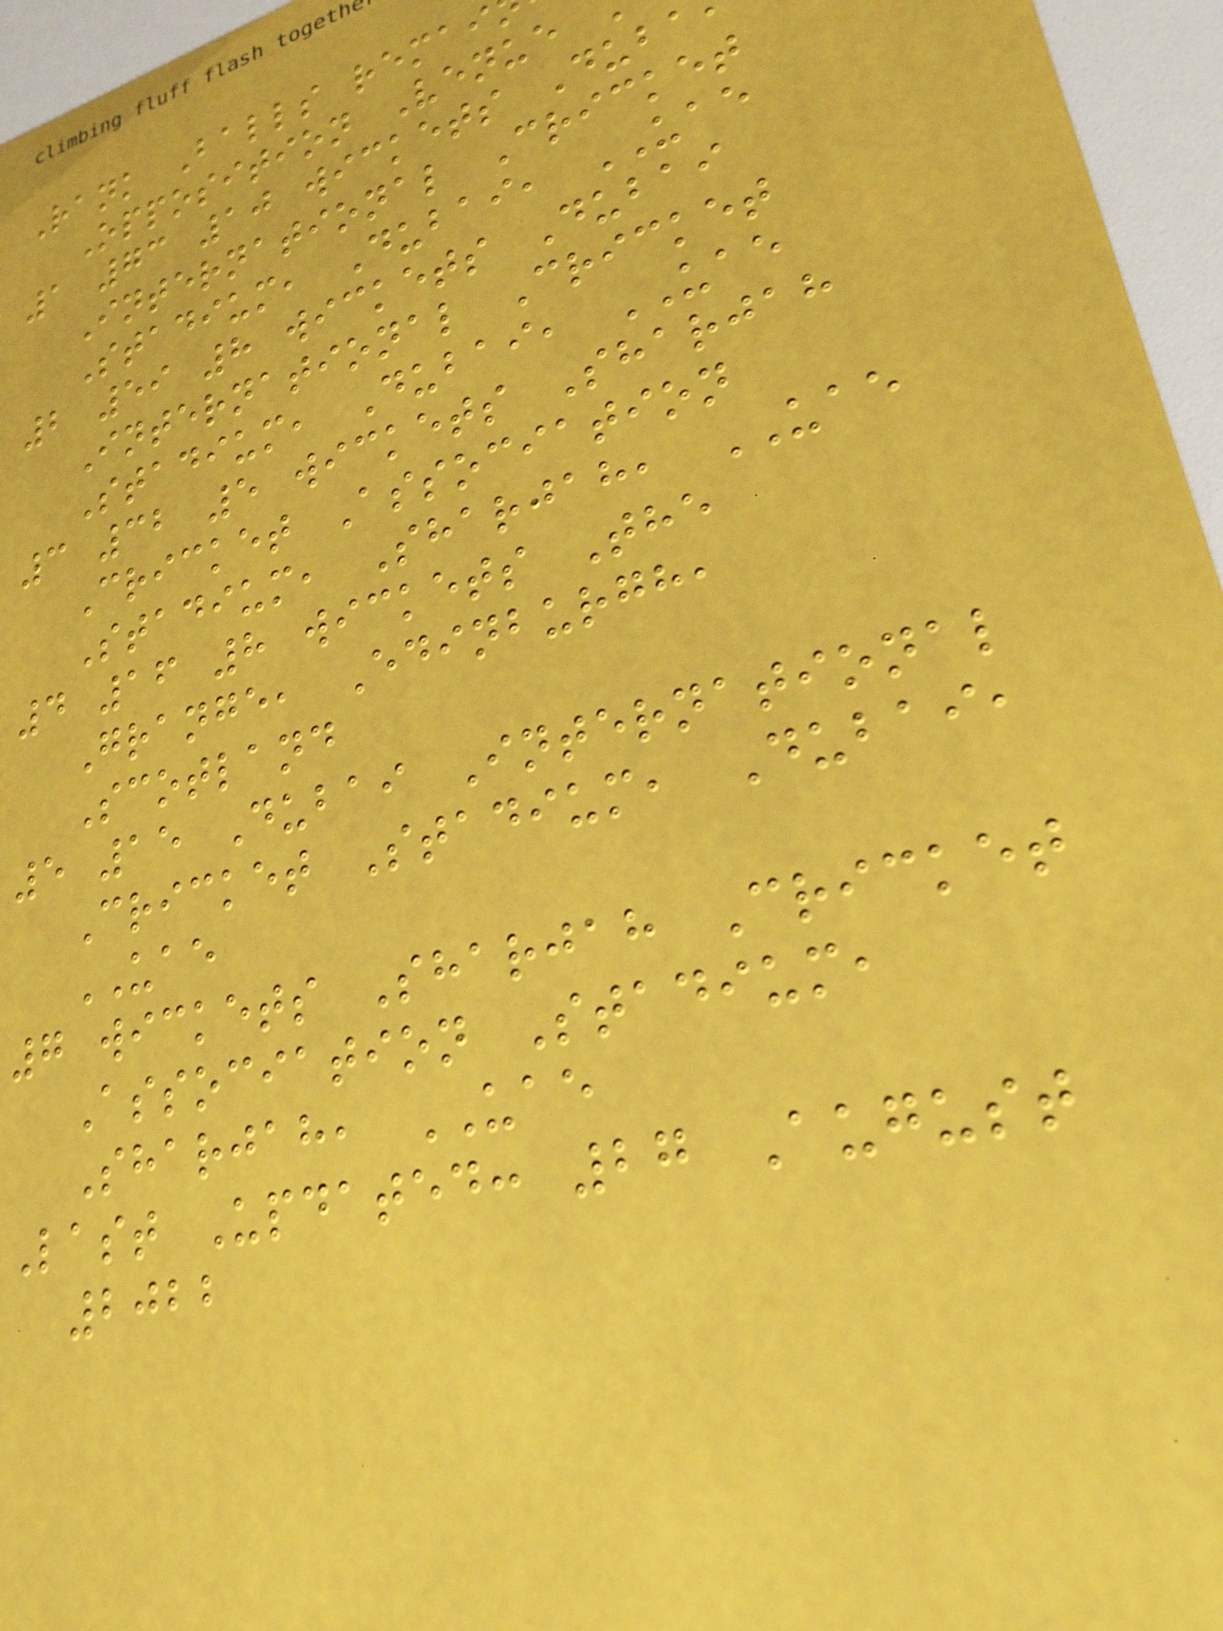Rank Balls remai
Opposition Venue
1 73 10 wickets Duba
International Cricket
Stadium, Dubai, UAE
2 59 8 wickets Dubai
International Cricket
Stadium, Dubai, UAE
3 32 5 wickets Sharjah
Cricket Association
Stadium, Sharjah, UAE
4 16 8 wickets The
Grange, Edinburgh,
Scotland
5 15 Dubai International
Cricket Stadium, Dubai,
UAE
7 wickets Sharjah Cricket
Association Stadium,
Sharjah, UAE
Last Updated: 27 August
2022
